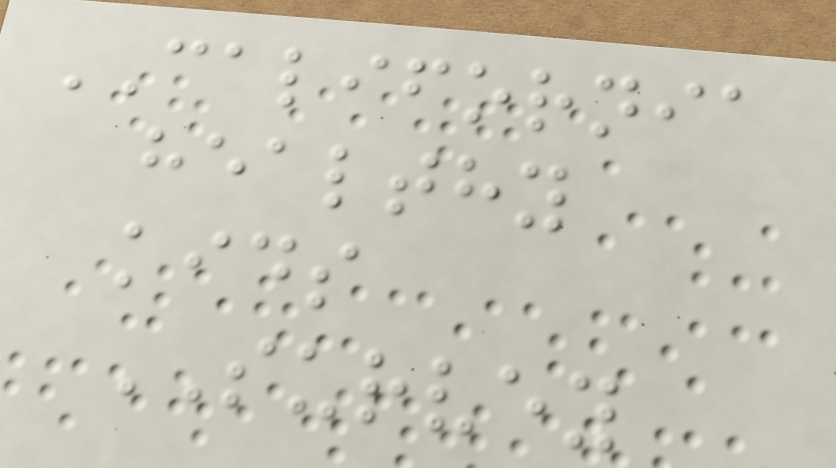CALIFORNIA
healthy
kids
SURVEY
